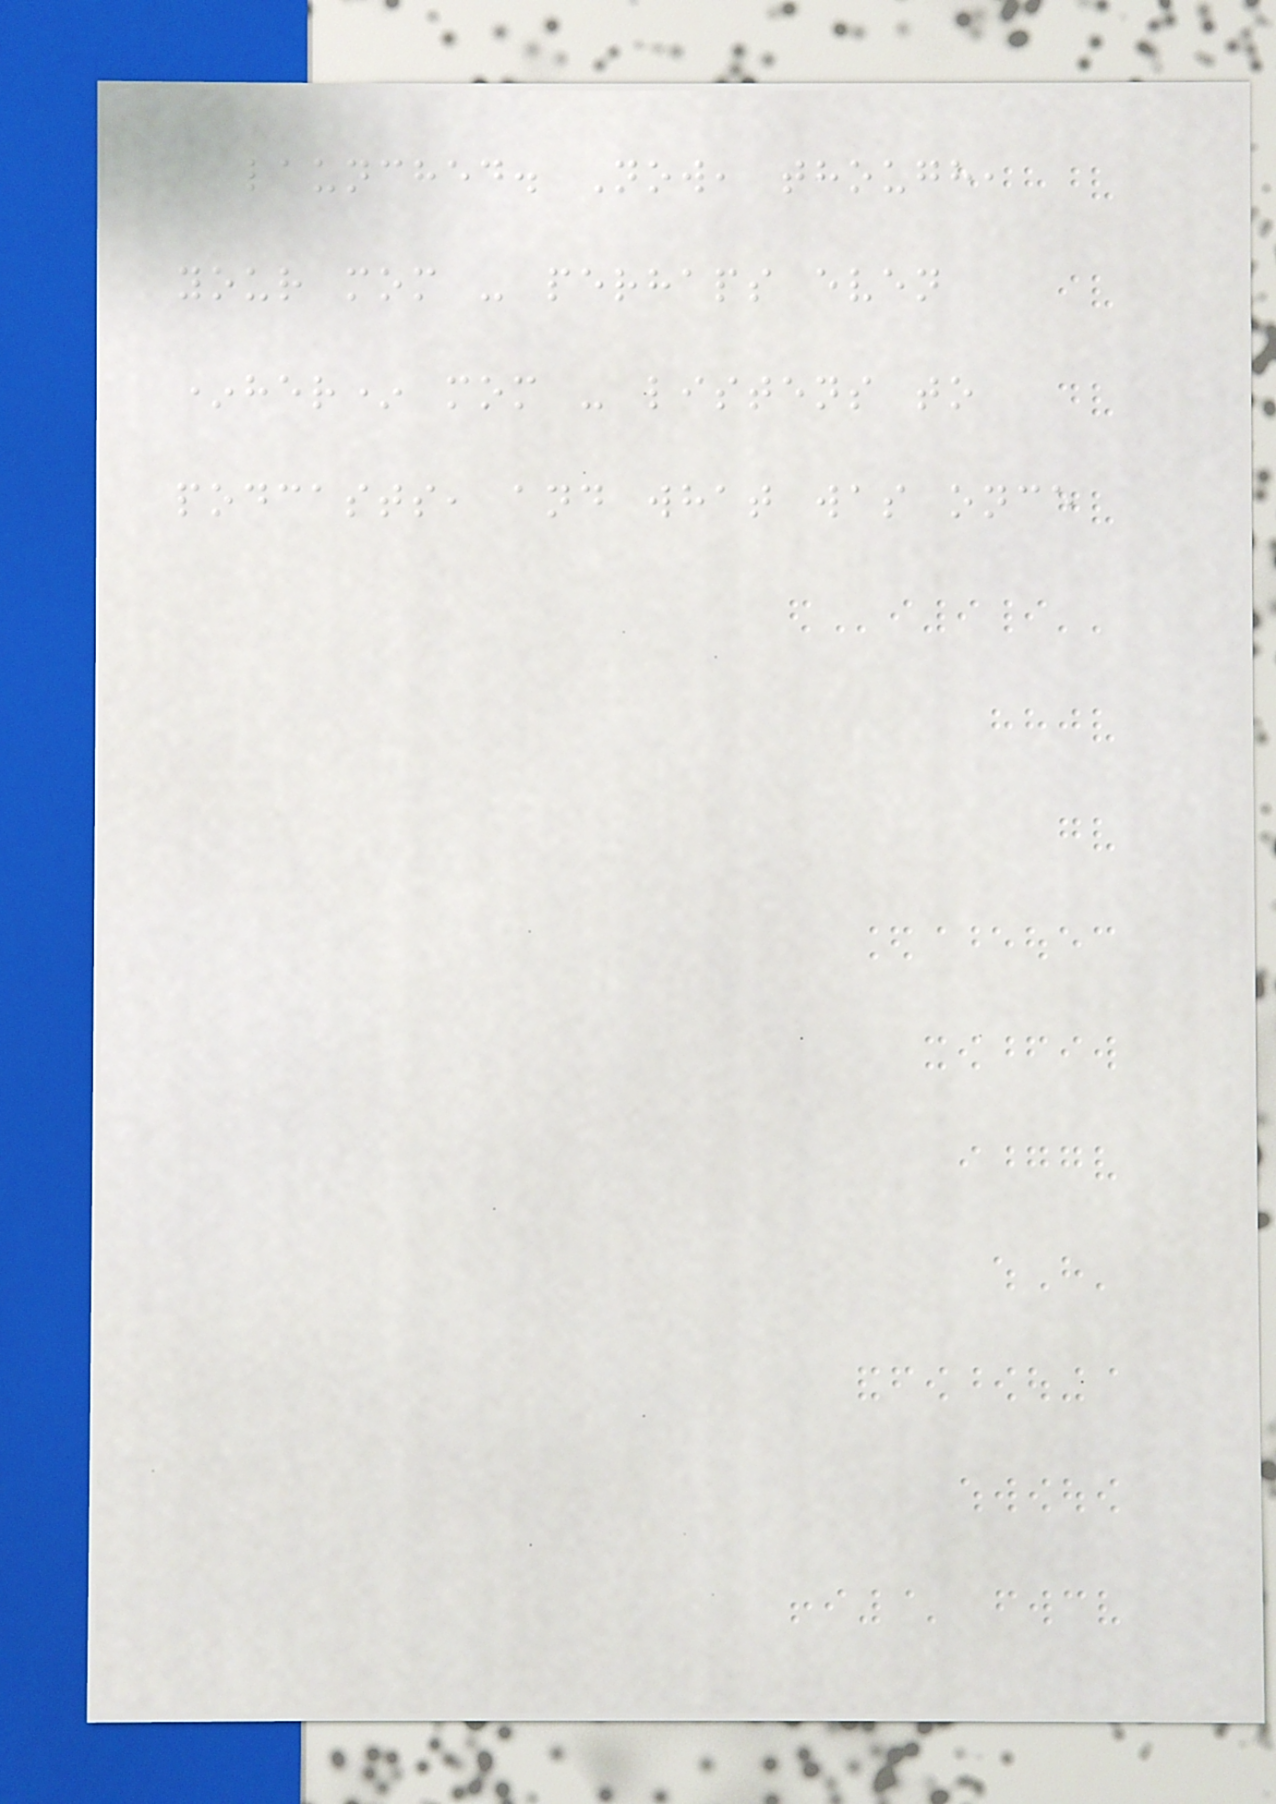launched. Now, though,
your mom - perhaps even
*her* mom - listens to
podcasts, and what was once
